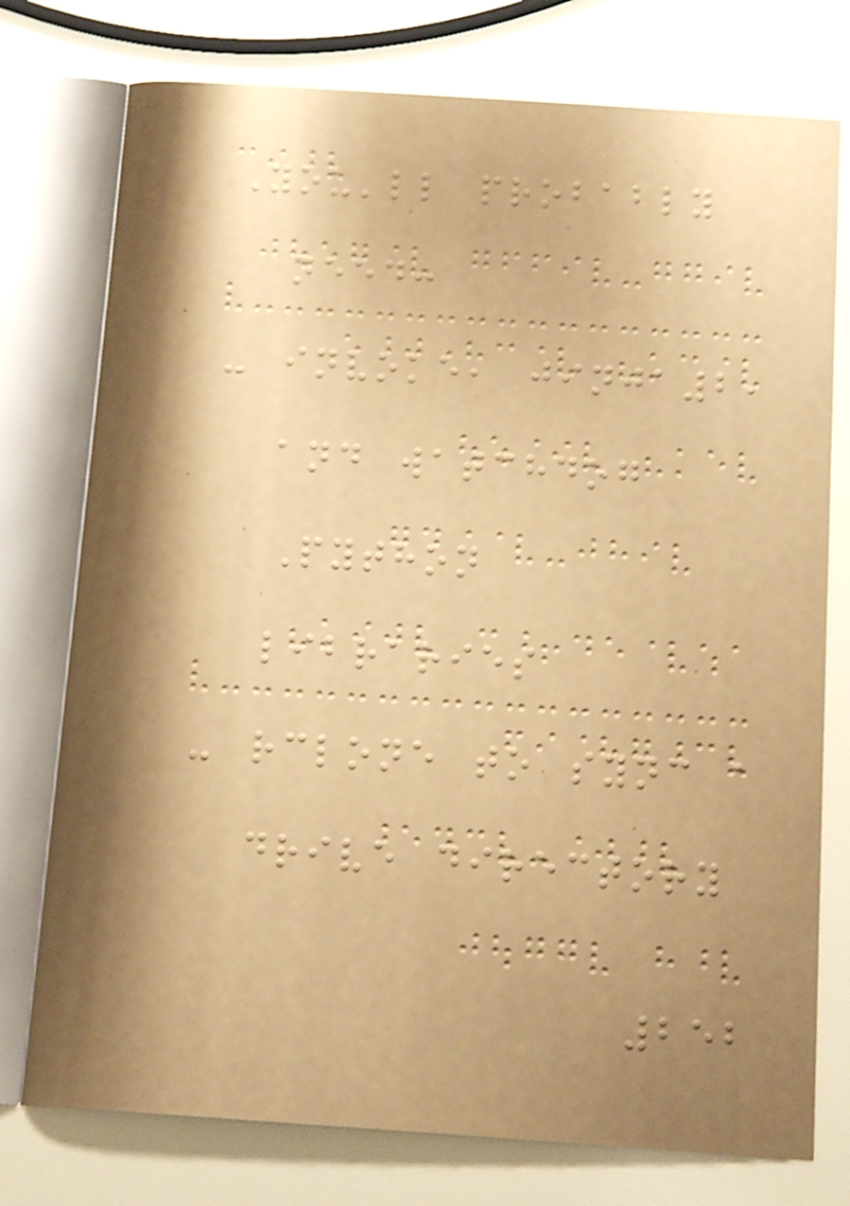You'll probably
need:
- invoke, jinja2,
and watchdog
Python
libraries
- rclone to sync a
drive directory
252
